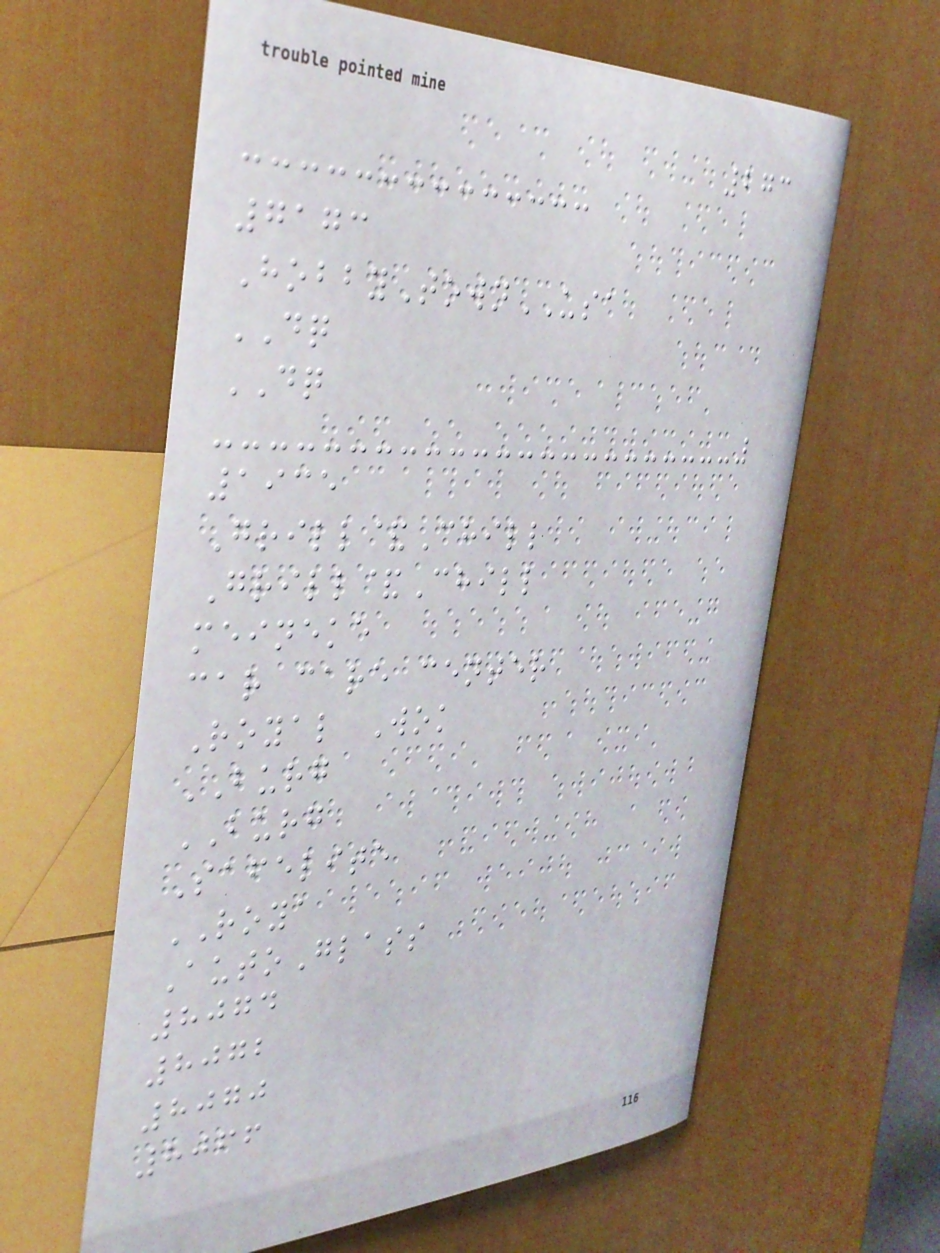273
7173
HobbyTownUSA
DQ
DQ
1935
Grill&Chill
Grill&Chill
meineke
car care center
Royal Wok
BURG
BURG
Safelite
ROYA
AutoGlass
8074
8072
8070
8066
